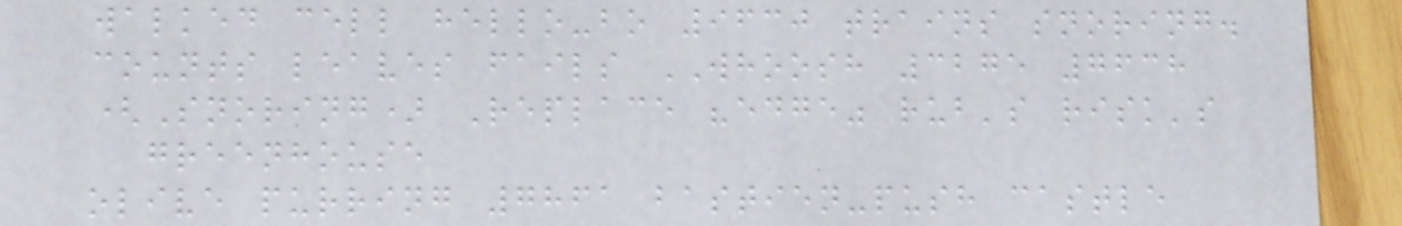walked cell hello-bo 9630 trains snoring.
counts leaves fails WHOOSH 3275 7638
(Snoring) Replace "edge" rub's risk's
greenhouse
olive purring 7861 bastien-push castle
